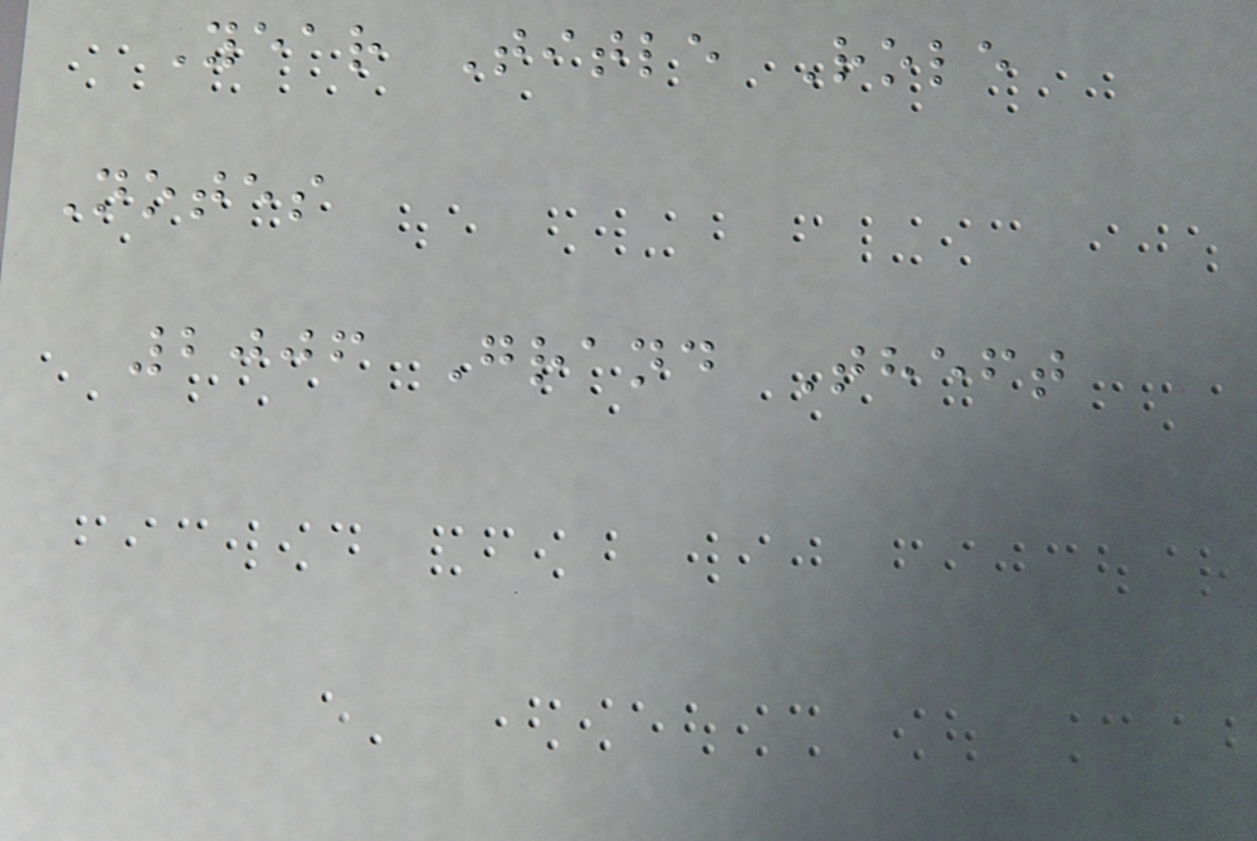Year Title Role
Notes
2006 Grand Theft
